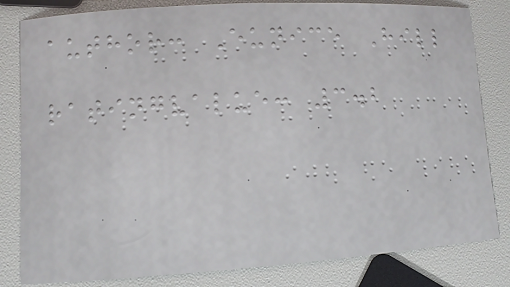author: Eunice Hill
ratingvalue: 3.2
